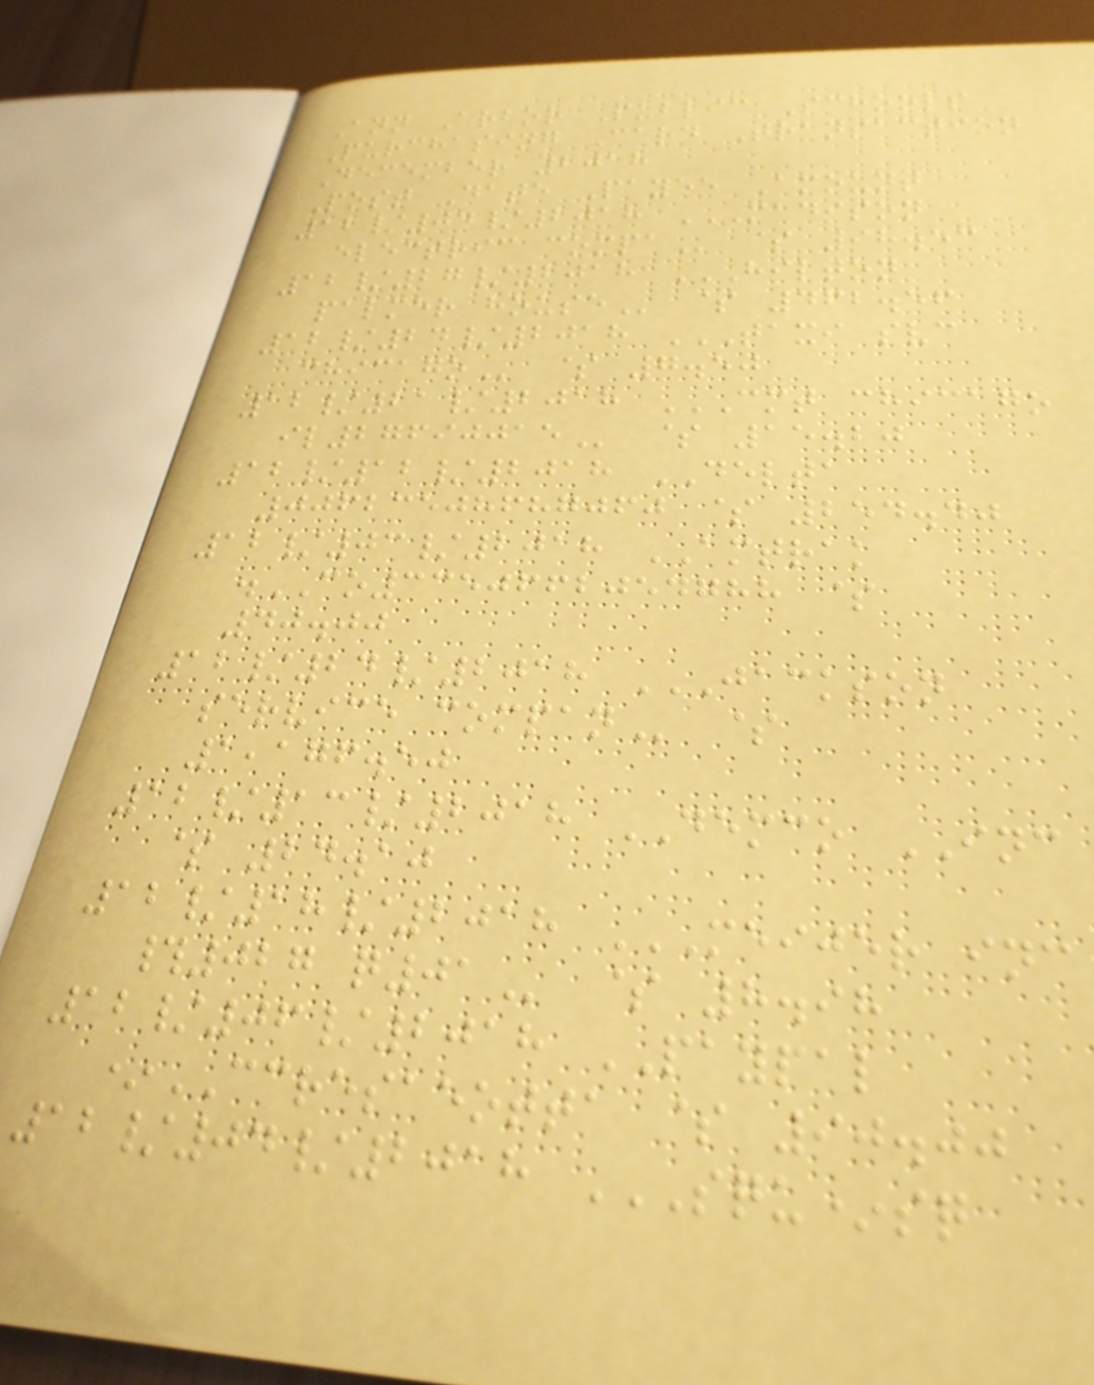Ann Arbor Public Schools
Purchasing Card Transaction
December 2018
Post Date Payee Amount
12/04/2018 MADISON
ELECTRIC COMPA $ 98.53
12/27/2018 HILTON
PALMER HOUSE $ 462.56
12/24/2018 TAXI SVC
CHICAGO $ 7.50
12/21/2018 CMT CHICAGO
IL27690015 $ 15.20
12/12/2018 DELTA
00623508687060 $ 254.40
12/03/2018 AMTRAK
.CO3350662054788 $
40.00
12/24/2018 JACKSON
SERVICE COMPAN $
1,176.50
12/13/2018 DEMCO INC
$ 24.10
12/18/2018 MEIJER INC
#027 Q01 $ 8.98
12/06/2018 PAYPAL
*CCRESAEOTTA $ 90.00
12/04/2018 SQU*SQ
